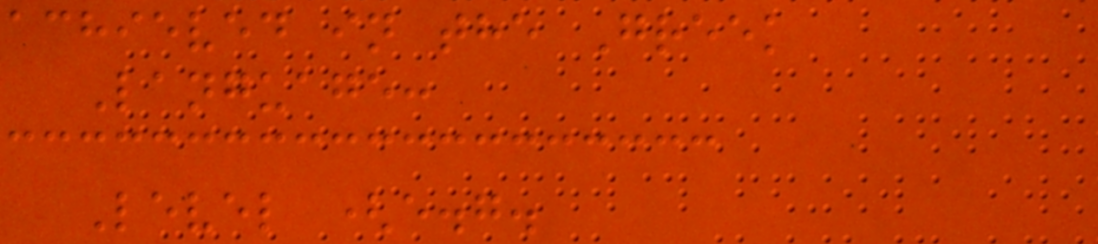achieved in the Greek
Language:
Level (e.g.
